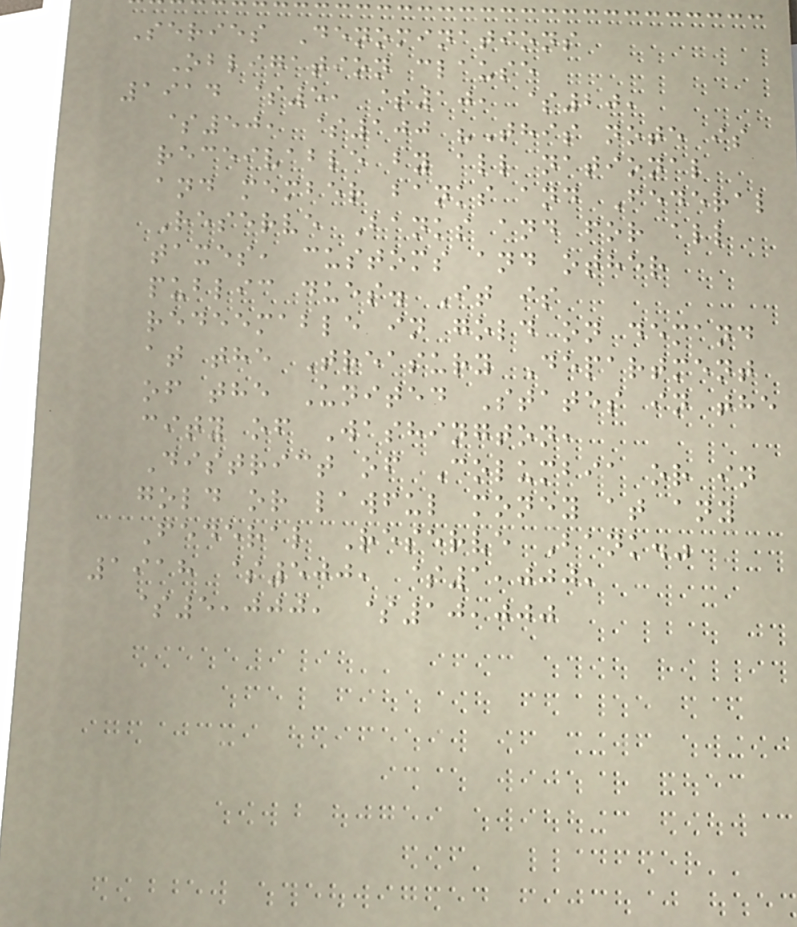Series Denominations
Obligation clause
1914 $5, $10, $20,
$50, $100 "This note is
receivable by all national
and member banks and Federal
Reserve Banks and for all
taxes, customs and other
public dues. It is
redeemable in gold on demand
at the Treasury Department
of the United States in the
city of Washington,
District of Columbia or in
gold or lawful money at any
Federal Reserve Bank."
1918 $500, $1,000,
$5,000, $10,000
